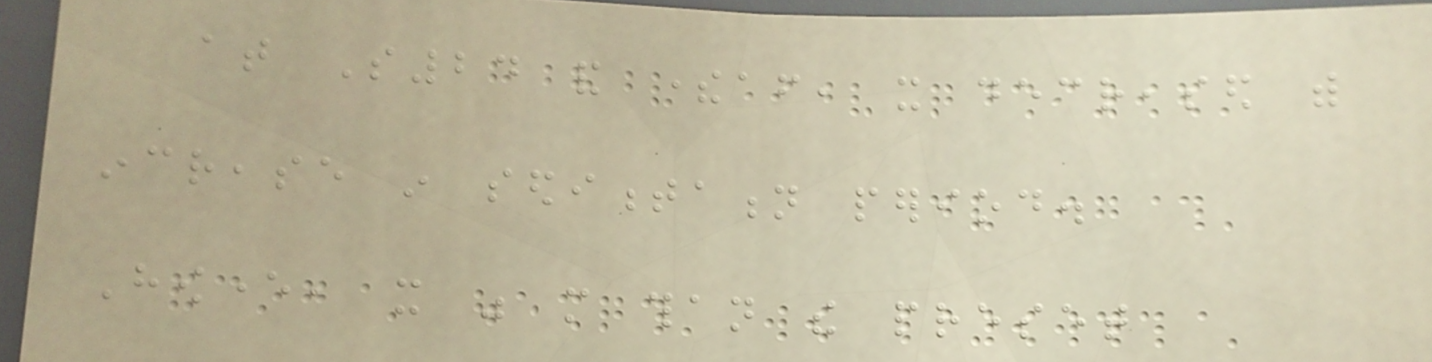at S24 and thereafter, it decreased with
increase in sedimentation period.
However, it was more than the preset
